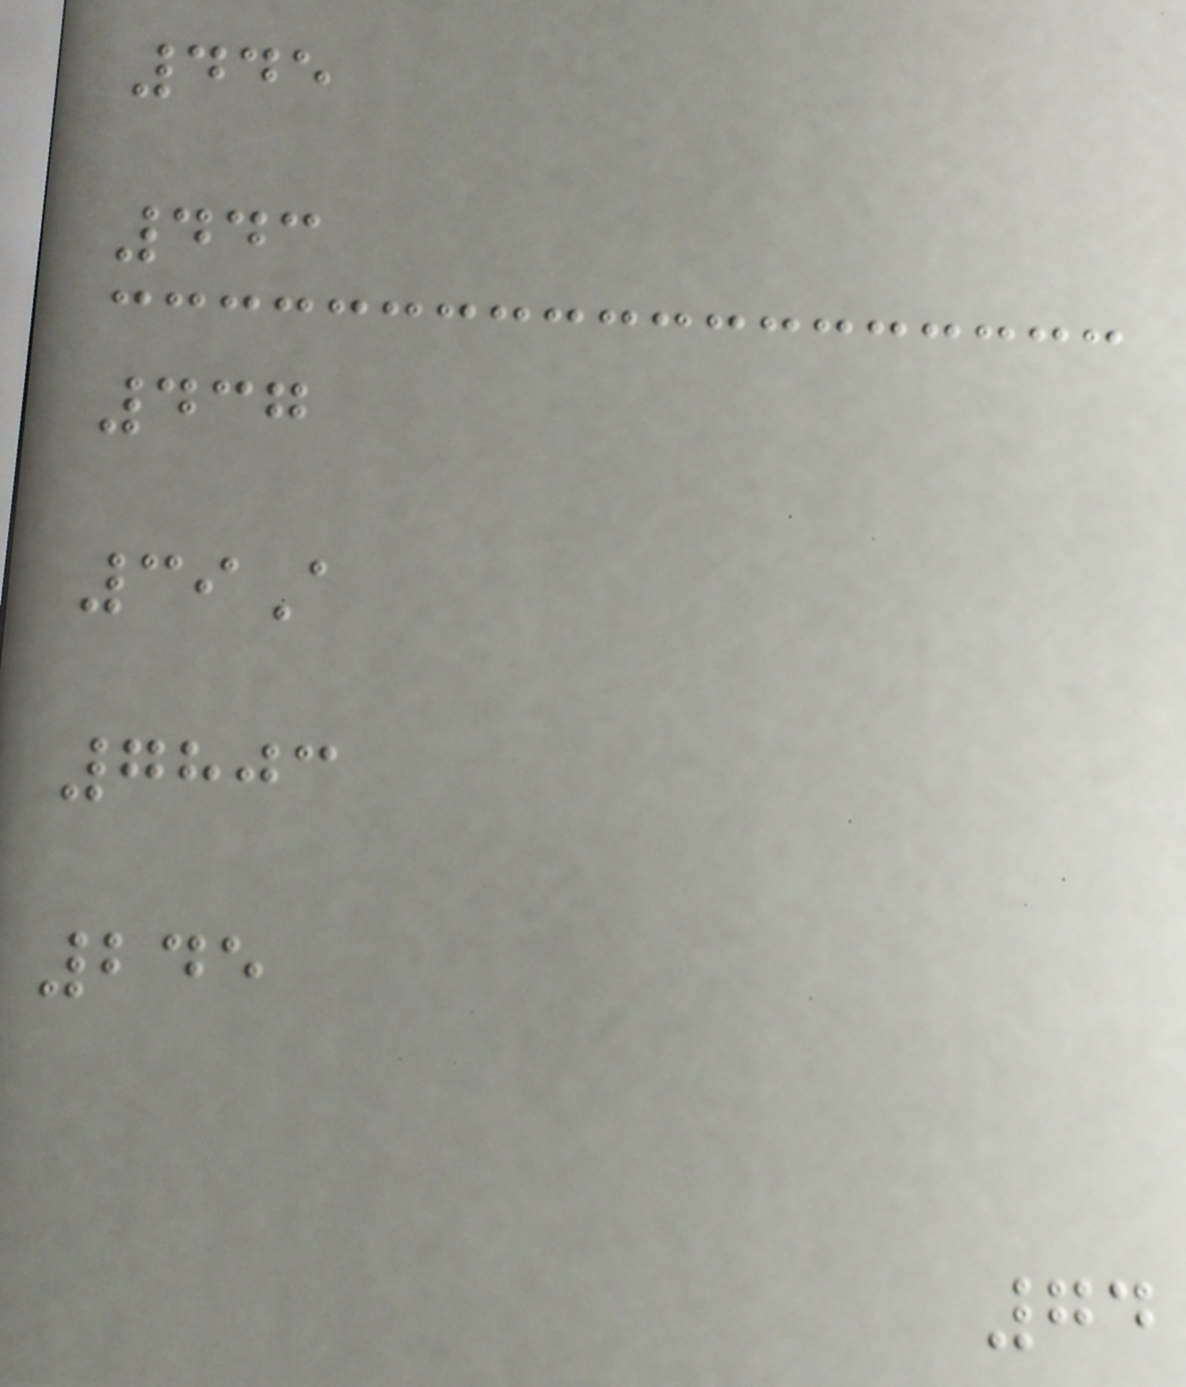445
443
437
39A
7803
245
74
